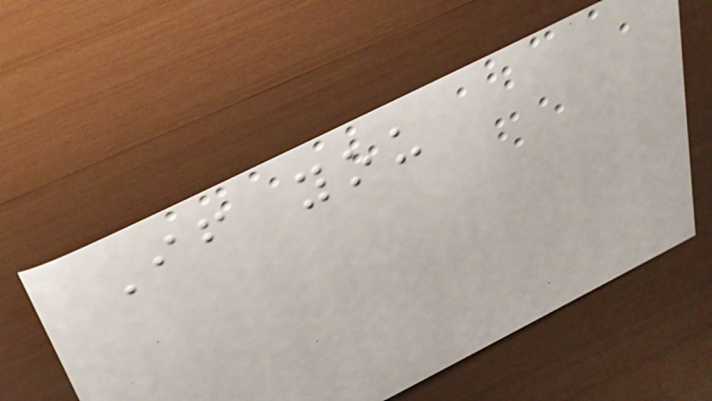If you
